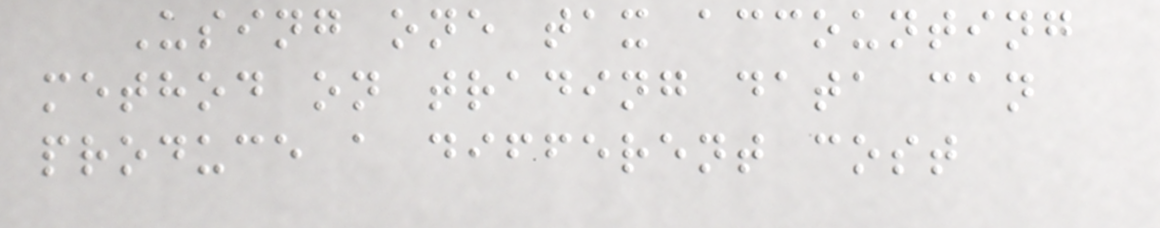Using one tax accounting
method on trading data can
produce a different cost
